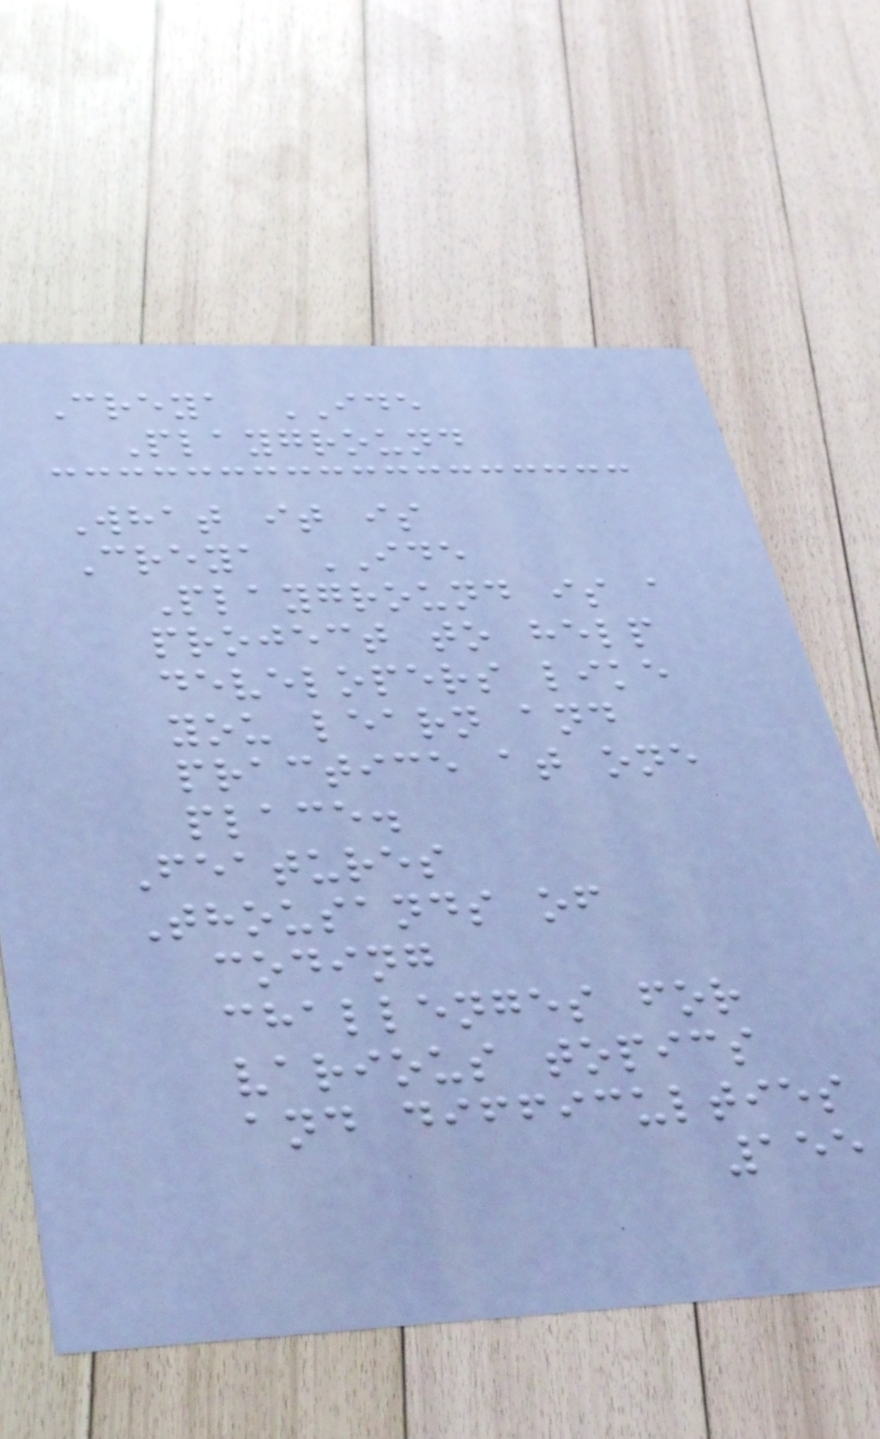Creya IDE
Playground
What it is
Creya IDE
Playground is a
project to help
developers like
you learn and
practice at one
place.
Features
Thousands of
coding
challenges for
various topics
and difficulties
155
